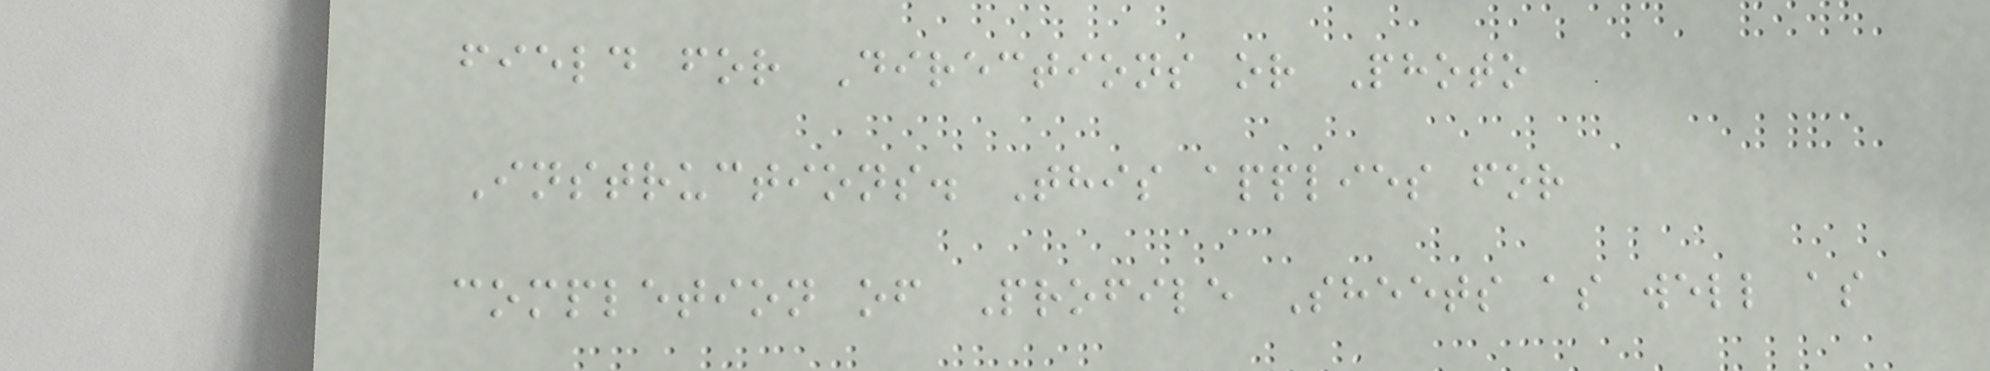field for Directions or Photo
Instructions. This applies for
completion of Profile Sheets as well as
